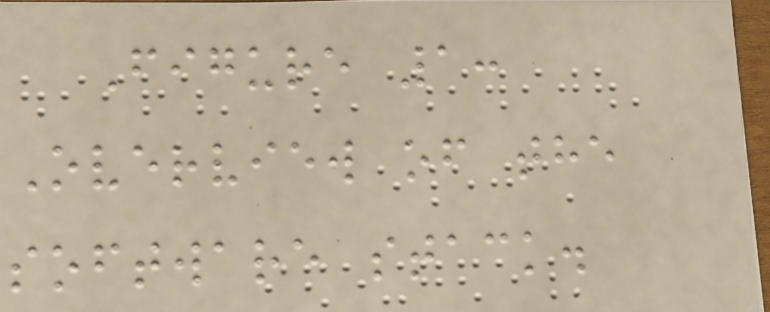Figure 1:
Overview of the
software stack.
